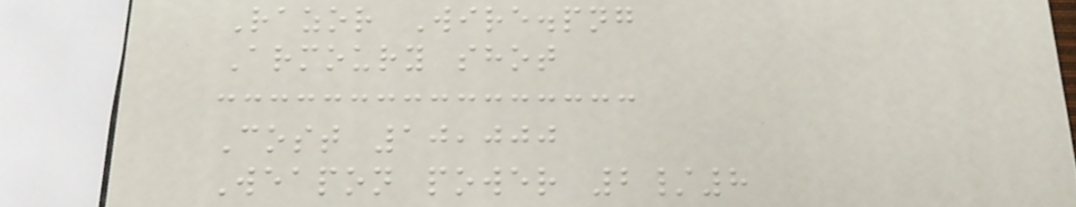Razor Wire.png
Armoury shot
Cost 10,000
Weapon power 2/8
